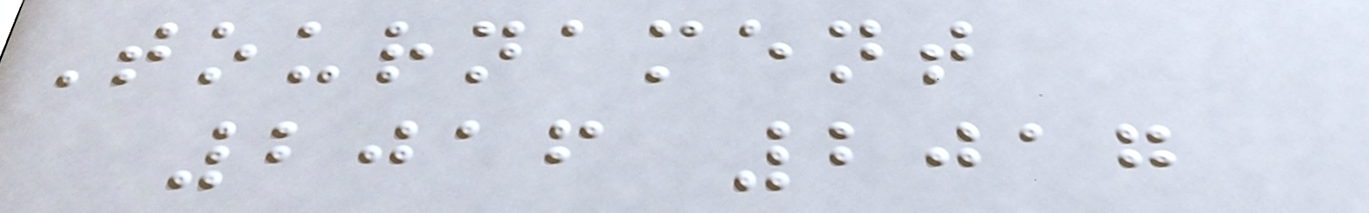Tournament
2016 2017
